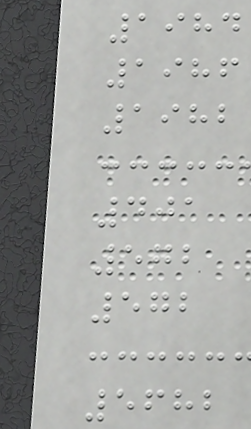1984
1986
1982
401
572
572
5682
